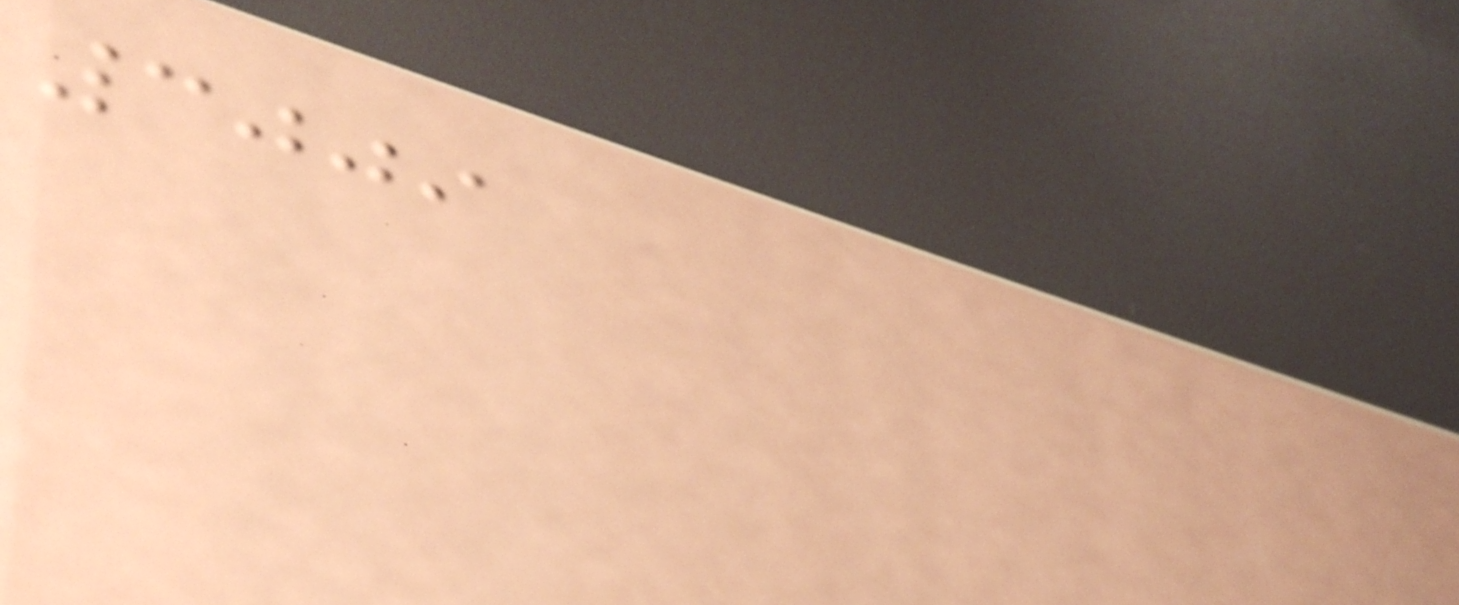3009
